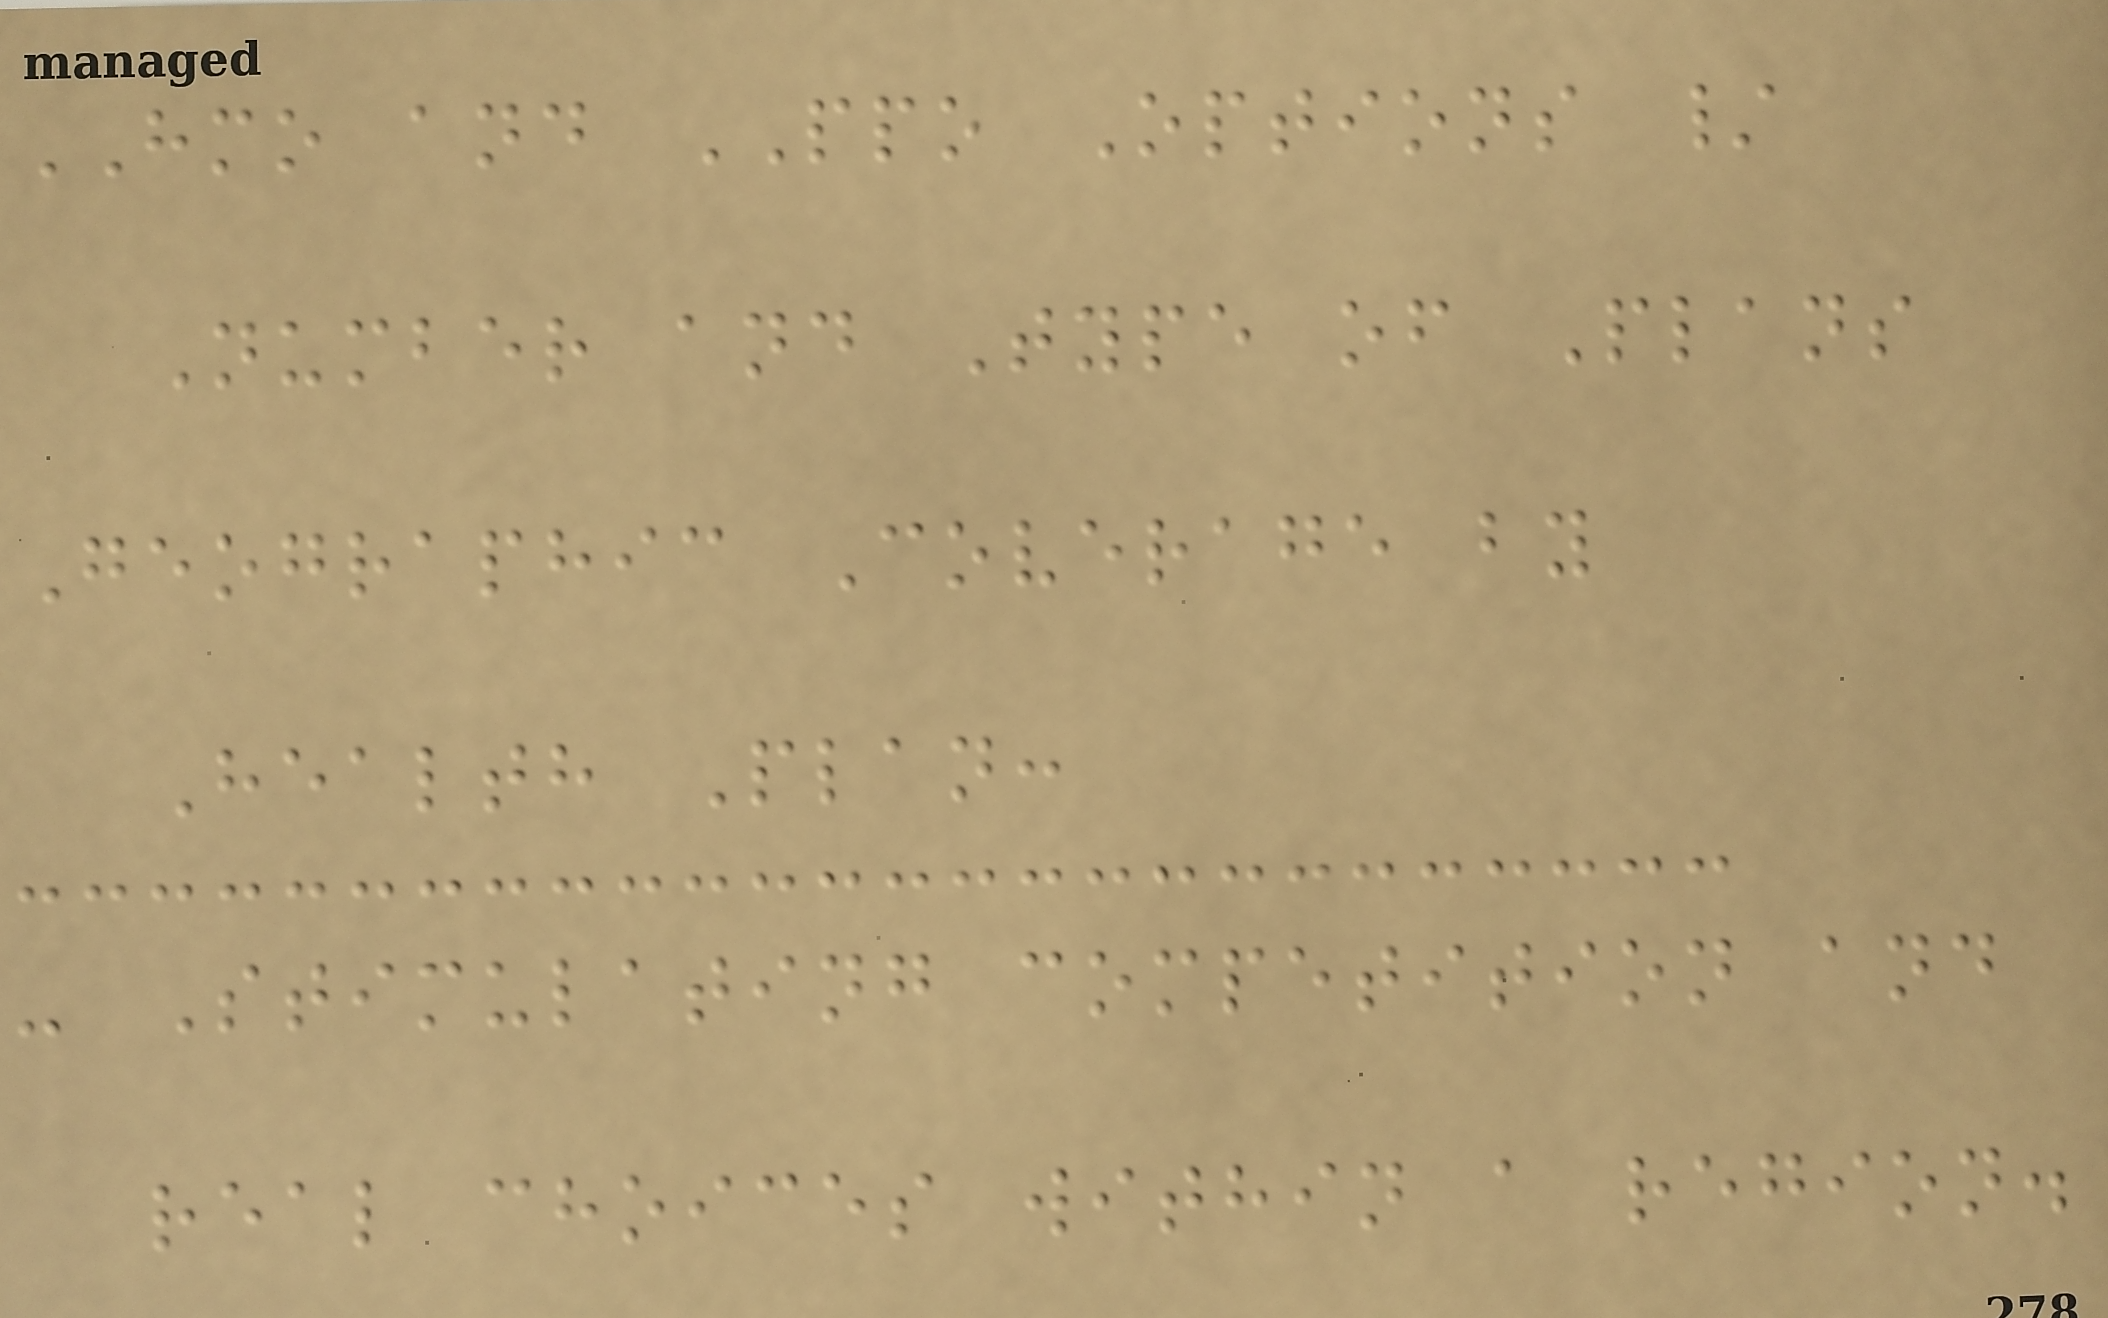HMO and PPO Options /
Number and Type of Plans
Geographic Coverage by
Health Plan:
- Stimulating competition and
real choices within a region.
